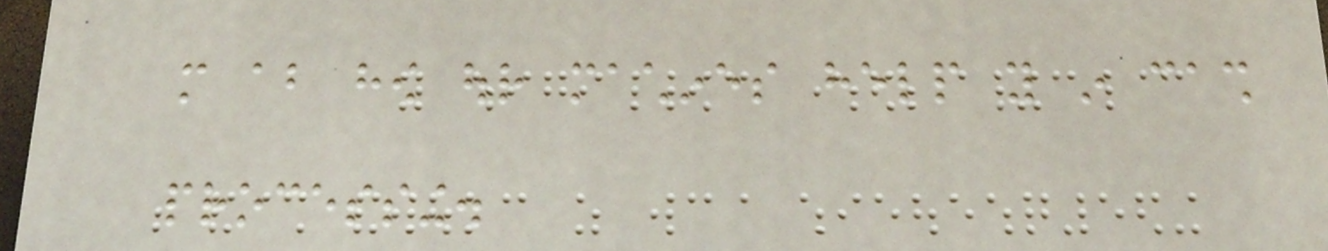more about how our machines help you in cash
processing.
